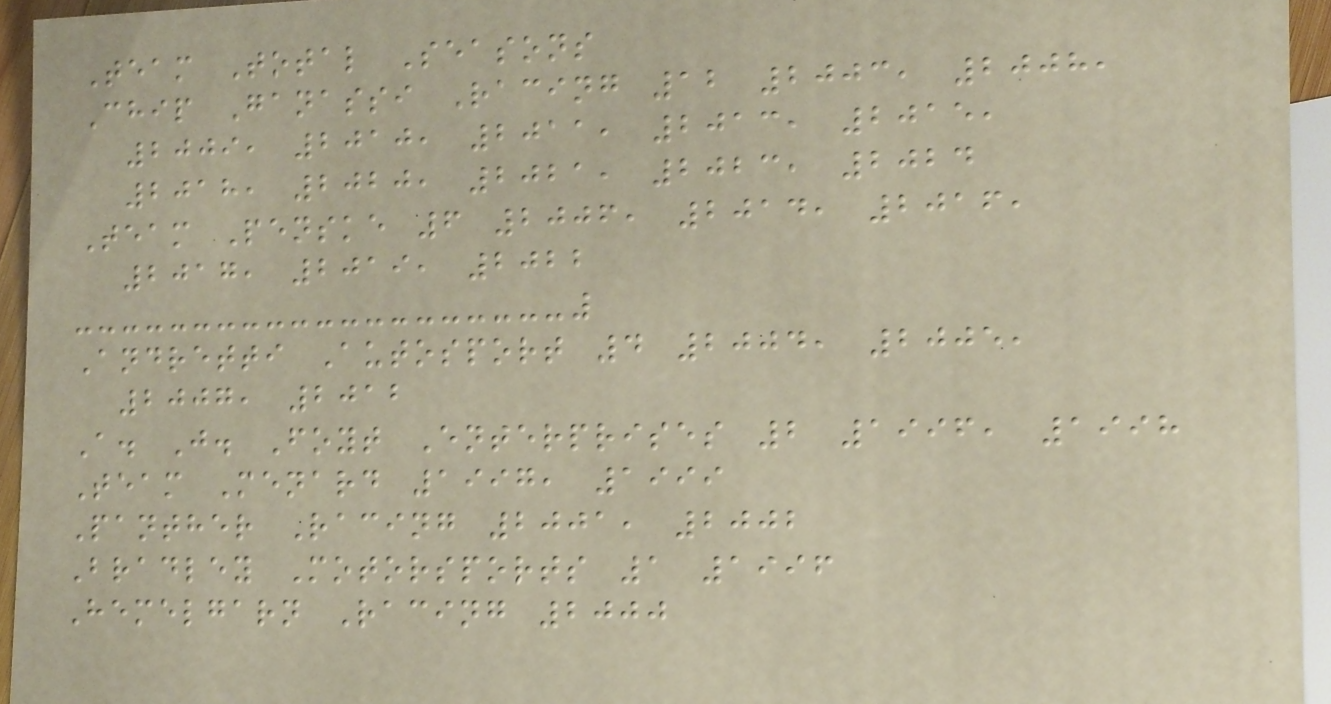Team Total Seasons
Chip Ganassi Racing 12 2003, 2008,
2009, 2010, 2011, 2013, 2015,
2018, 2020, 2021, 2023, 2024
Team Penske 6 2006, 2014, 2016,
2017, 2019, 2022
Andretti Autosport 4 2004, 2005,
2007, 2012
A. J. Foyt Enterprises 2 1996, 1998
Team Menard 1997, 1999
Panther Racing 2001, 2002
Bradley Motorsports 1 1996
Hemelgarn Racing 2000
